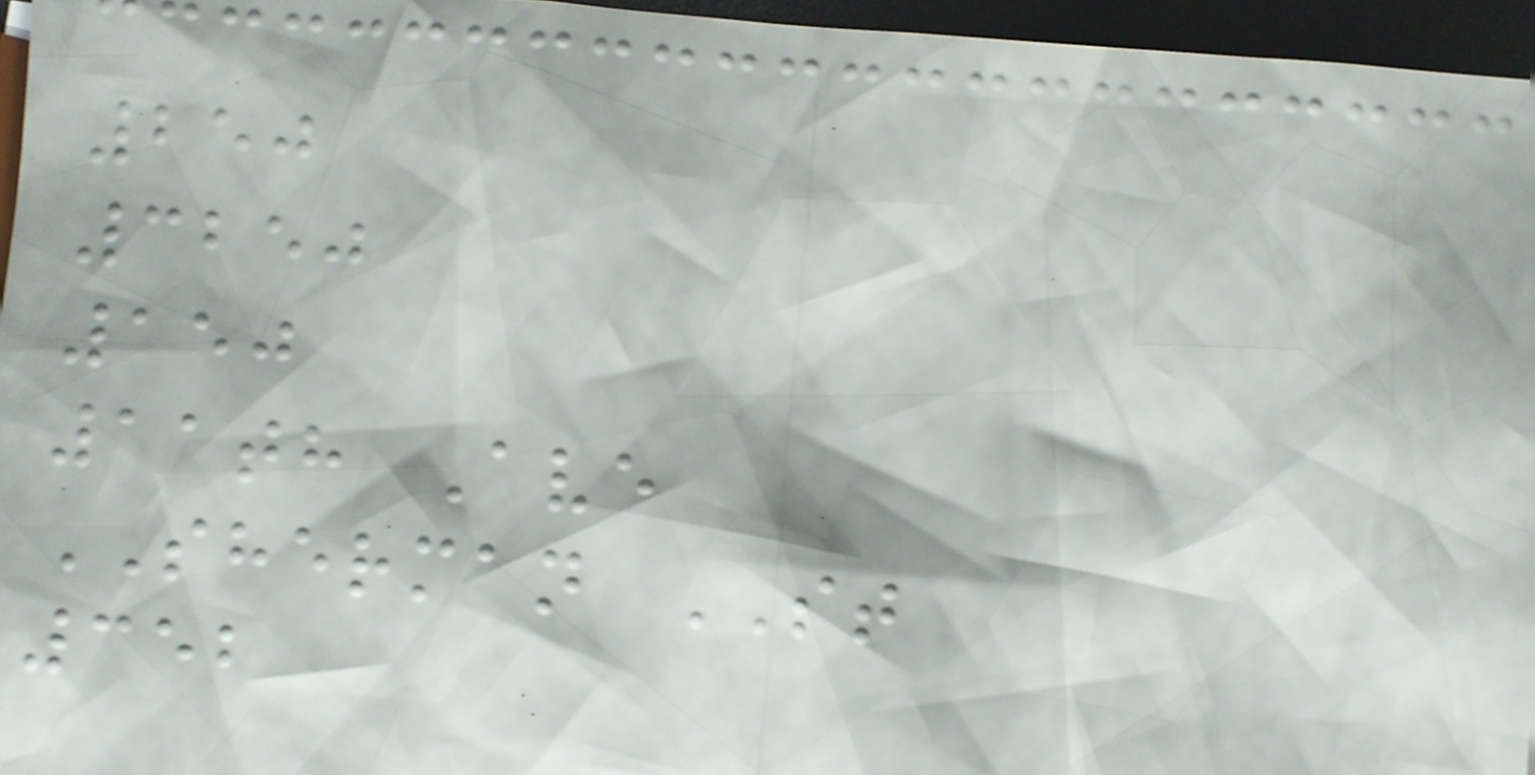250
3250
150
11th Ave
SHERMAN ST
352
